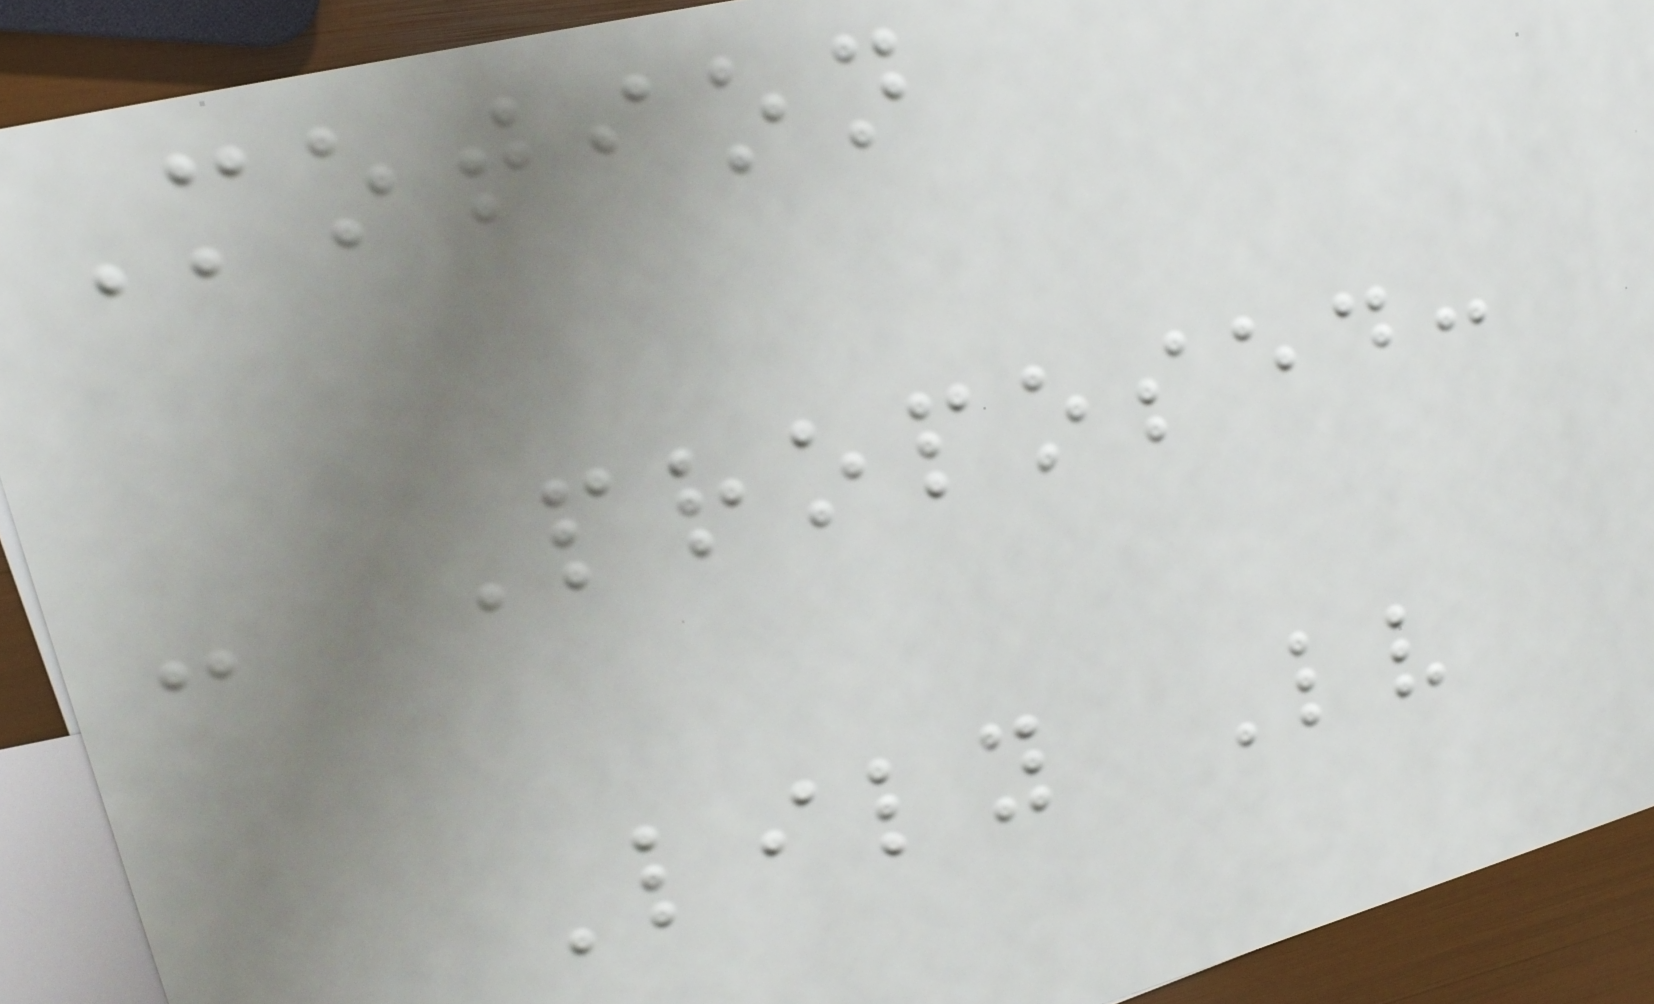Motion
- Proposed:
Lily Lv
